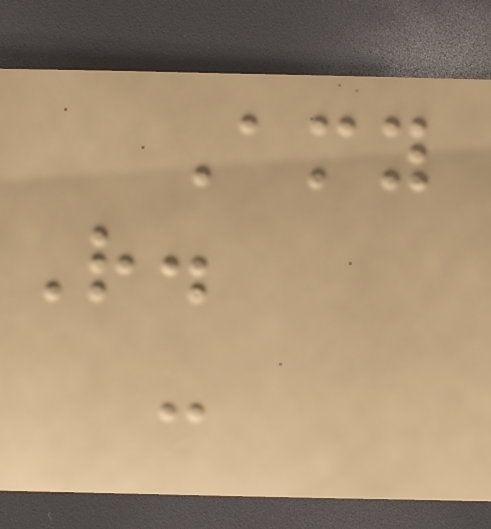Amy
R.
-
